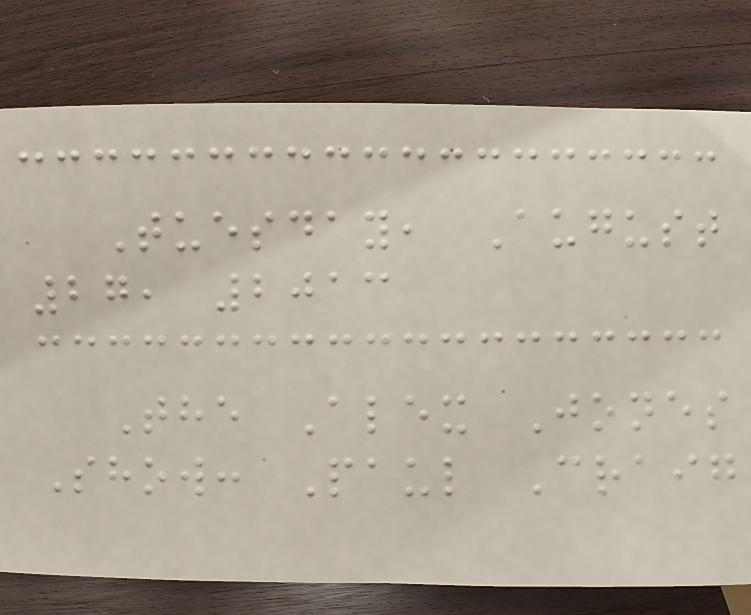Tuesday, August
27, 2013
The Alex Jones
Show: Paul Craig
